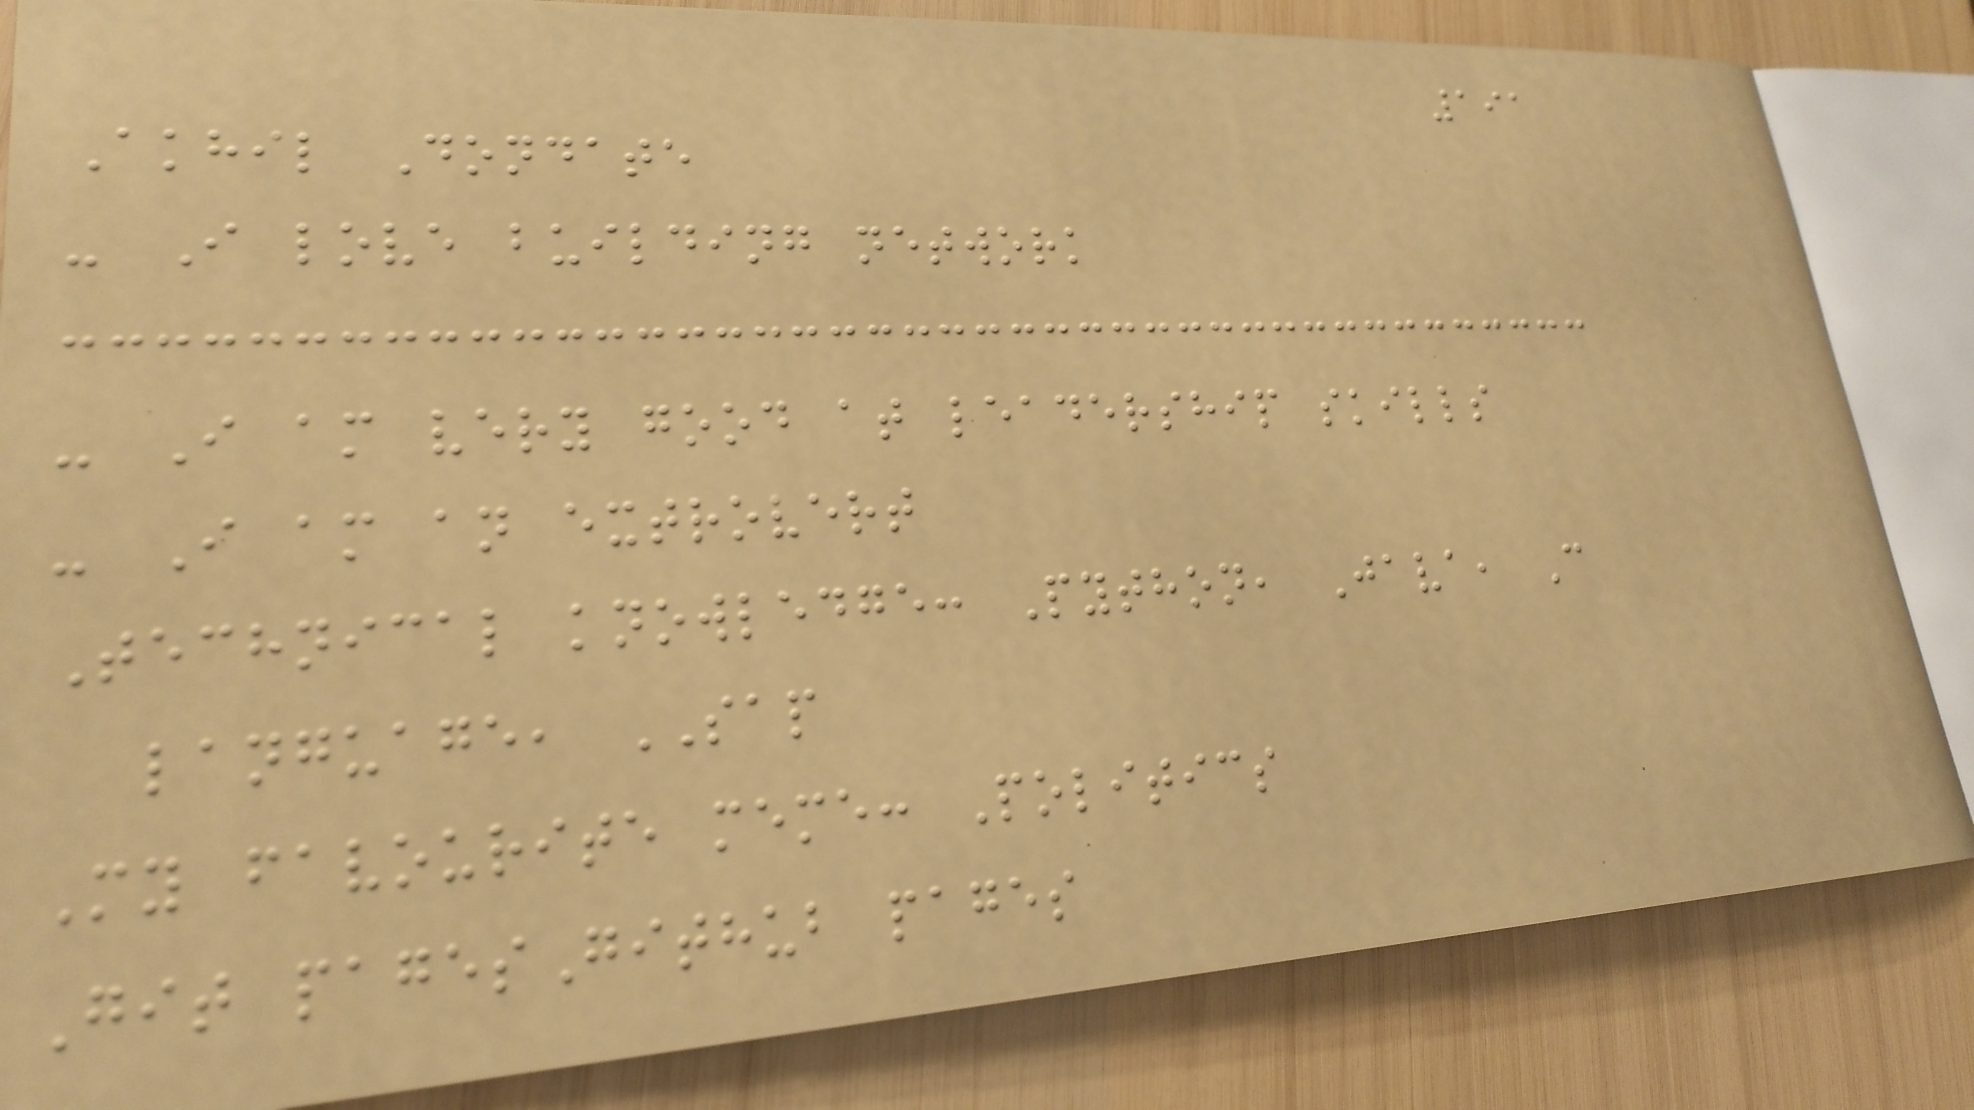191
Akhil Dondate
- I love building network
- I am very good at leadership skills
- I am an extrovert
Technical knowledge: Python, Java, C
language, SAP
My favourite meme: Politics
Git pagesGithub pages
